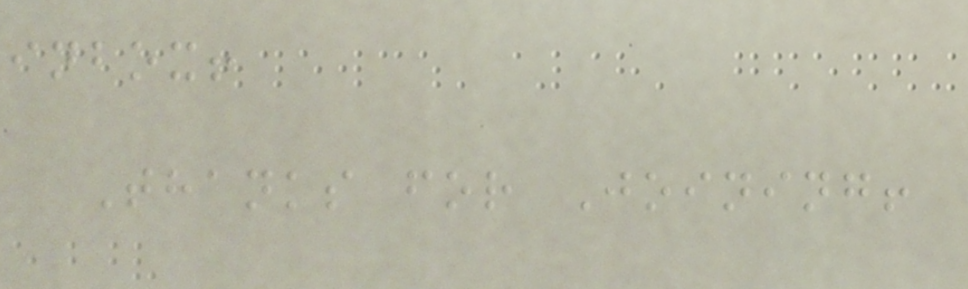inbox!
Thanks for Joining!
